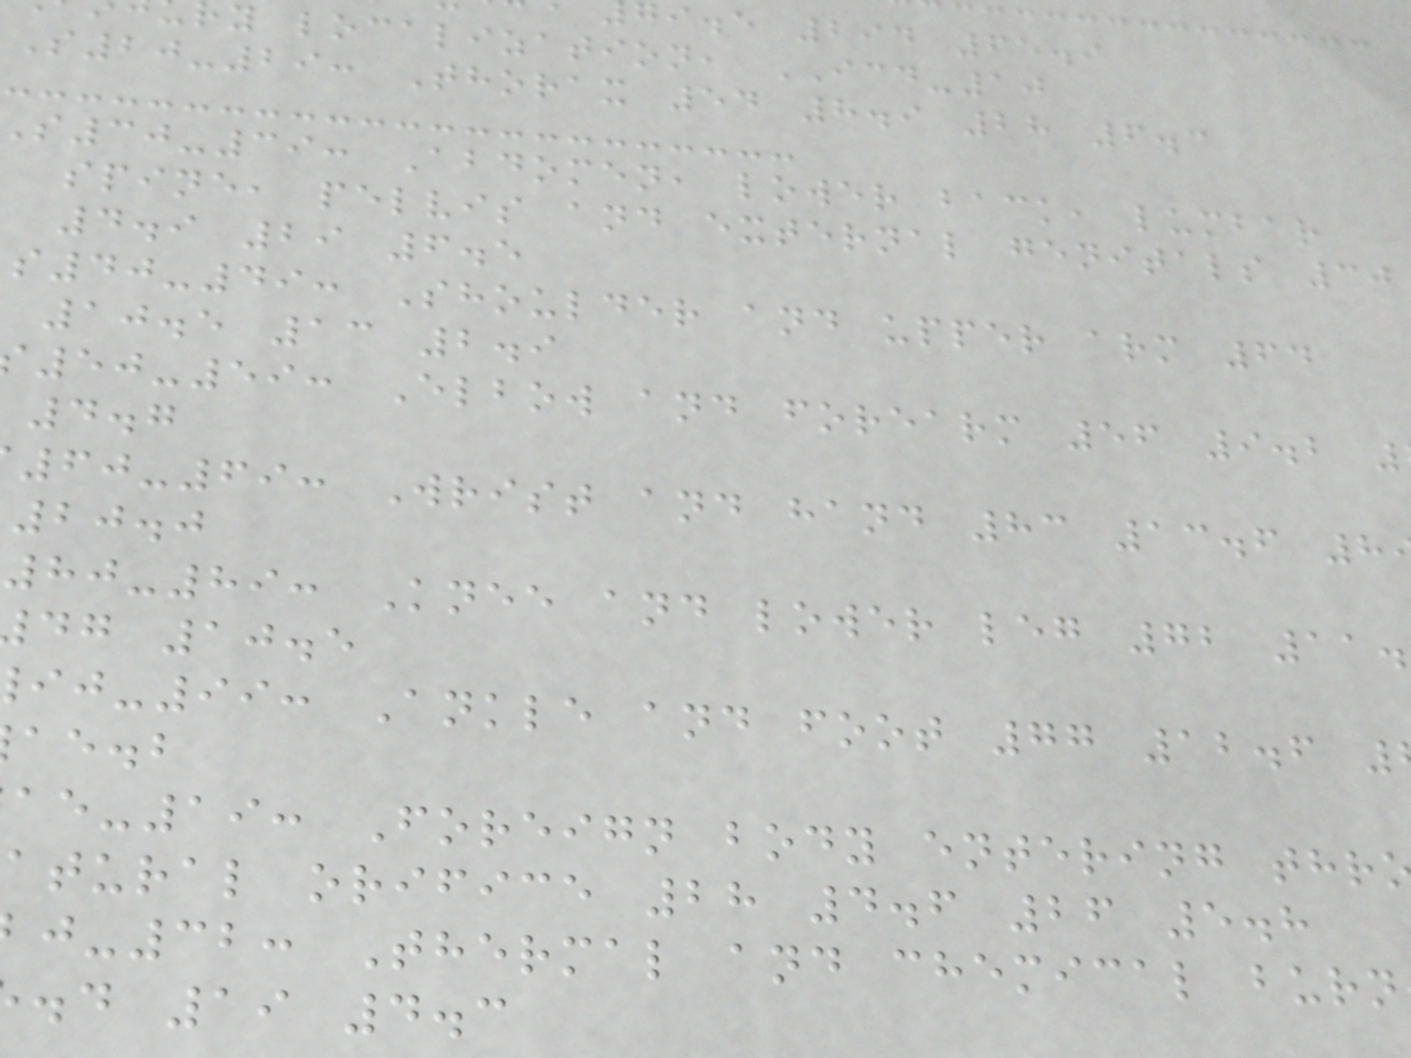gi.e 294 65.9
y localization, ICD-10
S20-29: Thorax 54 8.9 28 6.3
s30-39: Abdomen, lower back, lumbar
spine, pelvis and external genitals 30
4.9 29 6.5
s40-49: Shoulder and upper arm 64
10.5 13 2.9
50-59: Elbow and forearm 56 9.2
4.7
60-69: Wrist and hand 83 13.6 8
20.0
80-89: Knee and lower leg 72 11.
dg 10.5
-99: Ankle and foot 77 12.6
ae.b
-19: Foreign body entering thr
atural orifice 28 4.6 26 5.8
-32: Thermal and chemical burn
.d 19 4.3
